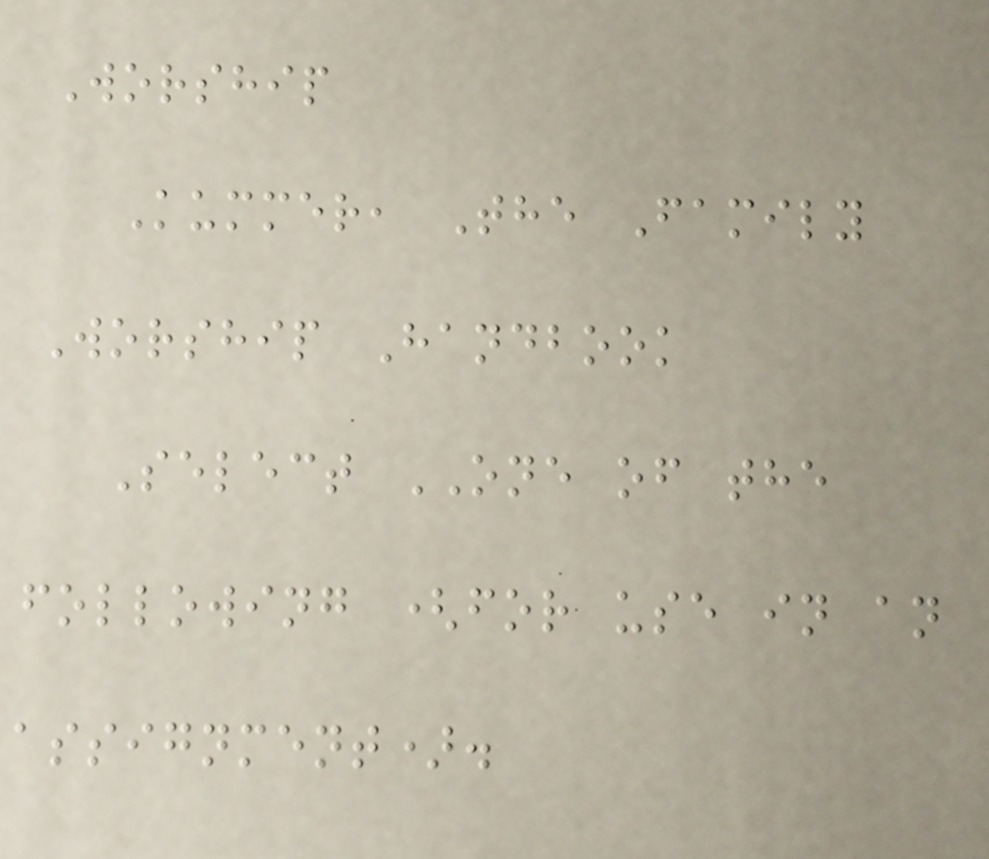Worship
Kummer, The Family
Worship Handbook
Select ONE of the
following (for use in an
assignment).
